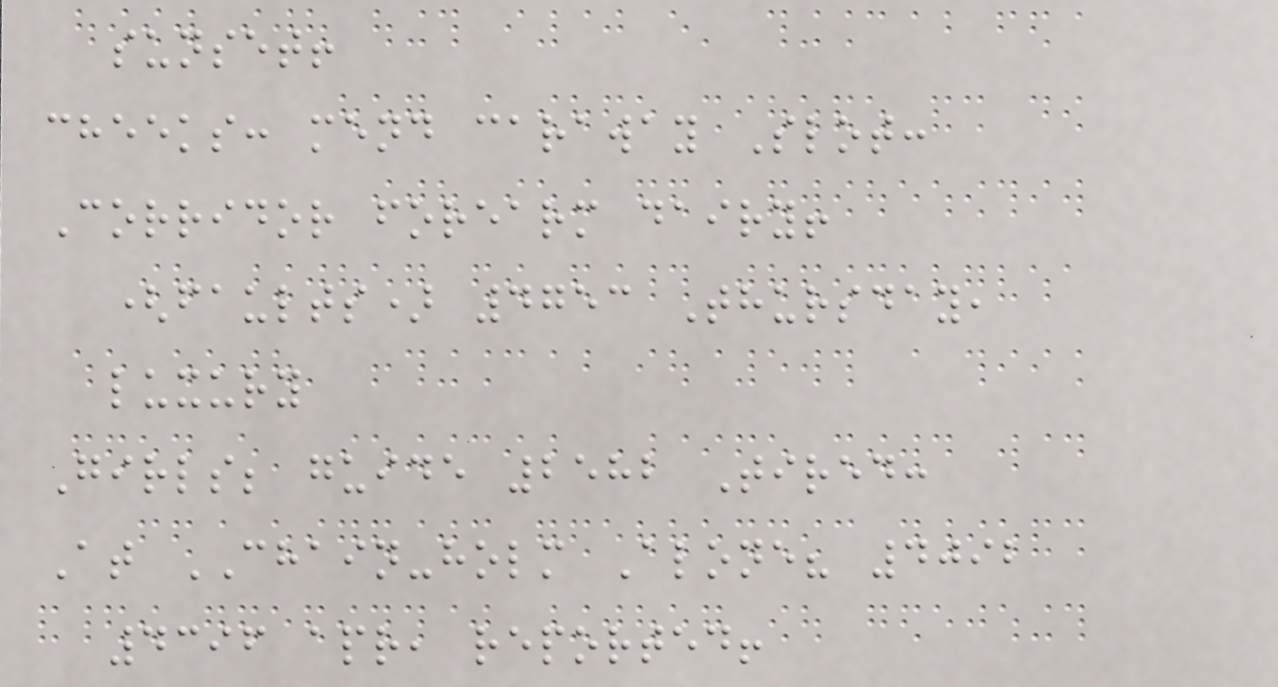sunset!
cheeks: mend caraway Slot:
Corridor forearm dairy!
(faults) 4753 Thursday,
luxury
Girls; guide 2582 Tired:
At CHAIN-holm Alone? 4092
4396 apr, reported!
